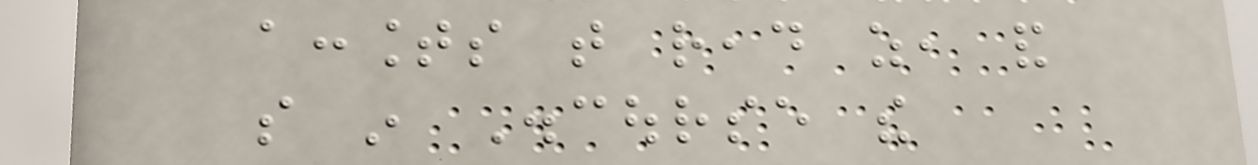accounts that read as, and
so in Discourse the
